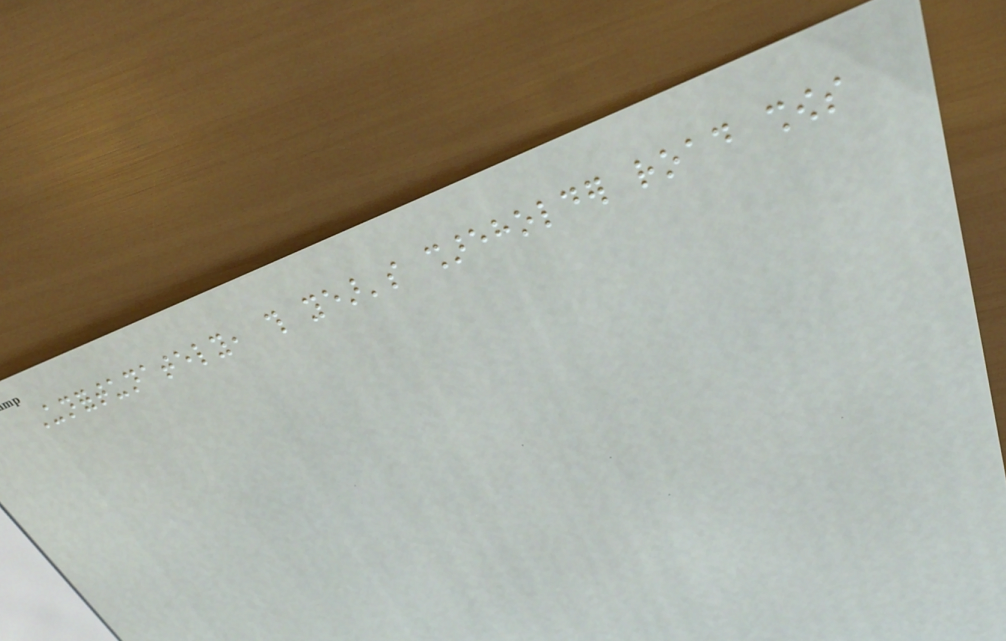Unfortunately, this year's shareholder road shows
